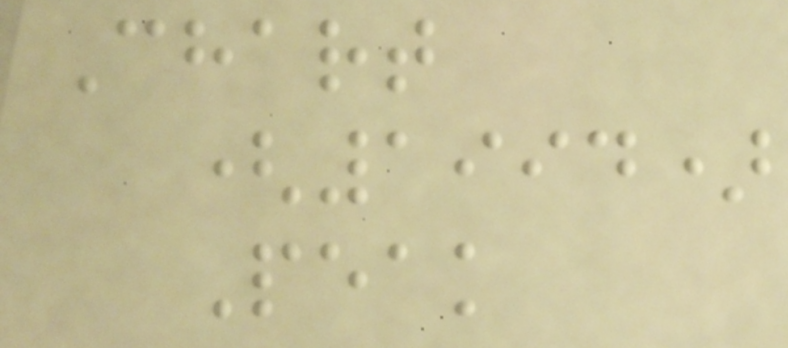Chart
(1994)
Peak
